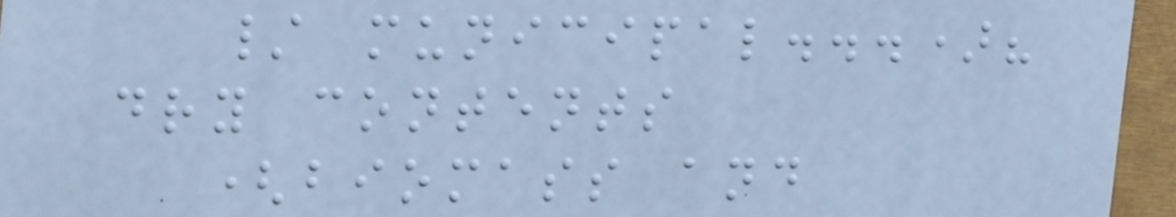/ municipal...)?
dry contents
(biomass and
